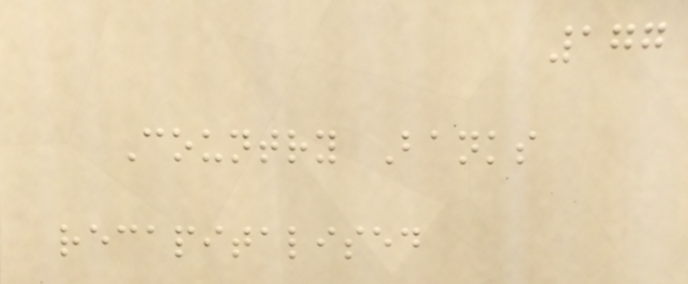177
Country Banks
recapitalised
